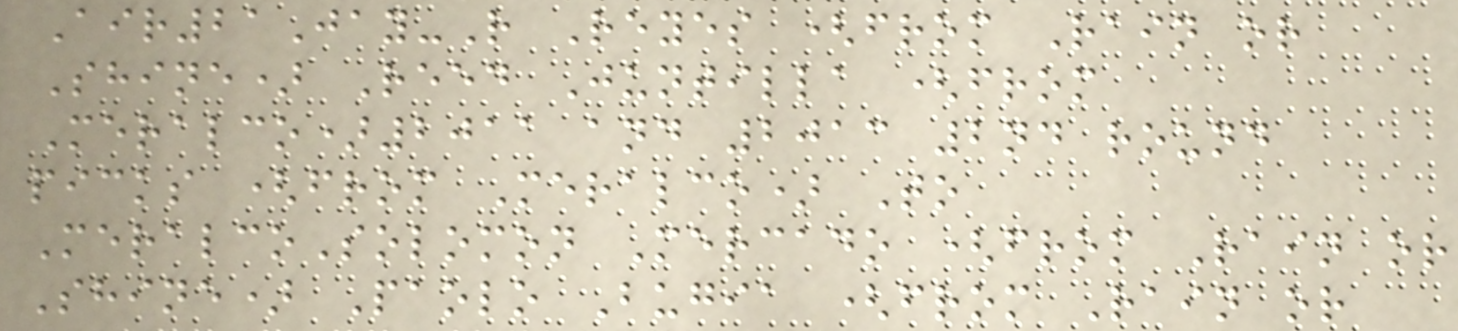Air21Jay-R Reyes (from Rain or
Shine) Reed Juntilla (from
Meralco)2011 and 2013 2nd round
picks (from Meralco) To
MeralcoSolomon Mercado (from Rain or
Shine) Paolo Bugia (from Rain or
